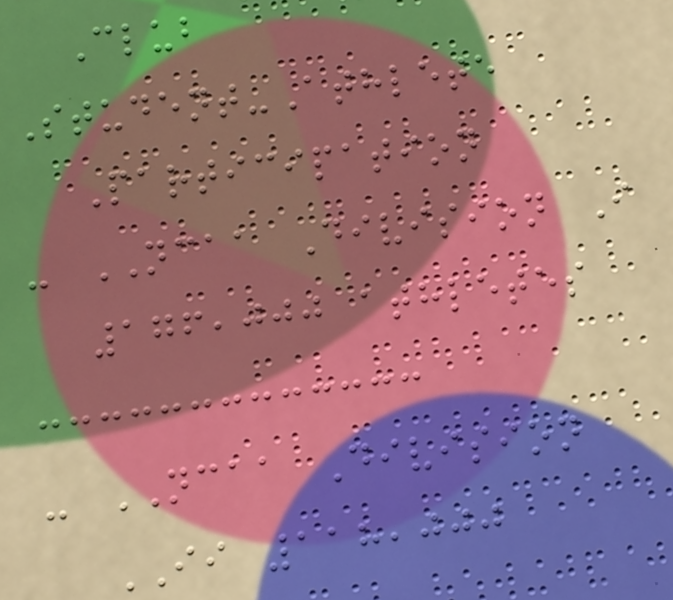Club
Student-Athlete
Participation
- NCAA Division I
176,000 athletes
- NCAA Division
II 118,000
